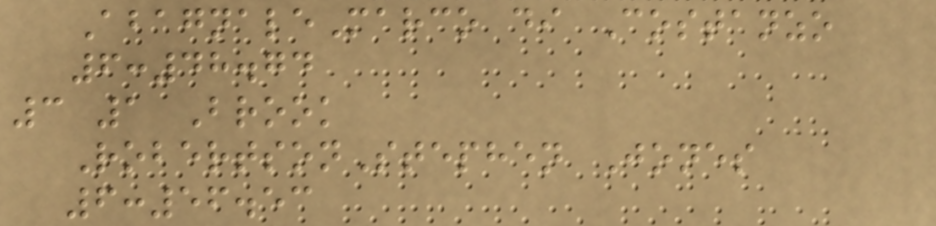AbagnaleMarco di Costanzo
6:48.74
3 1 Brook
RobertsonStephen Jones
6:56.53
